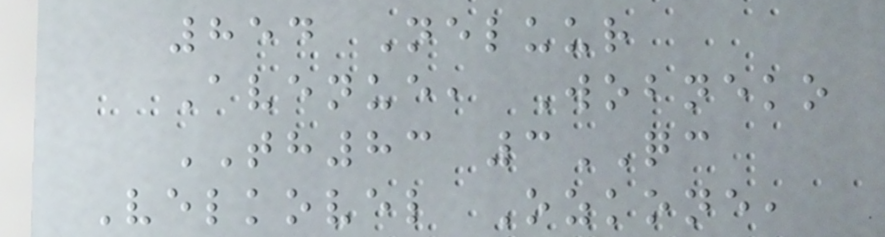854 Neluur
Avenue, Wobneko
TH83 3QC
Velkovel Ozkone,
